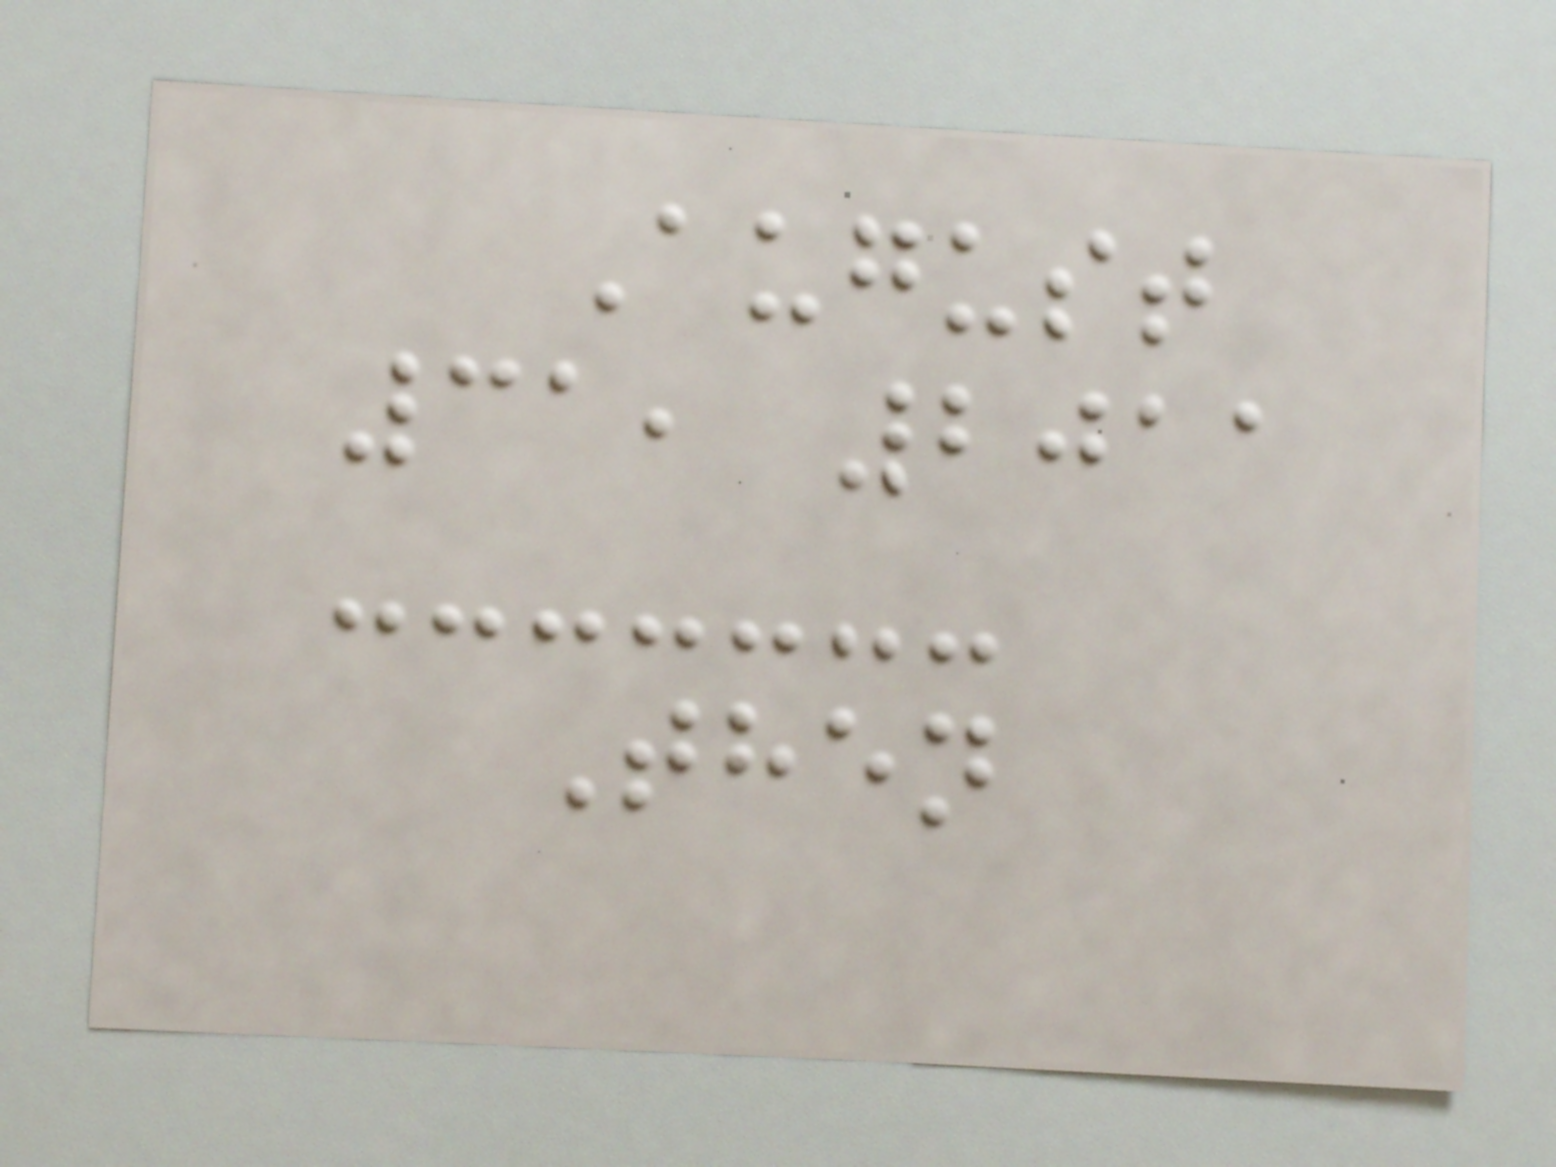August
31, 2011
Then
